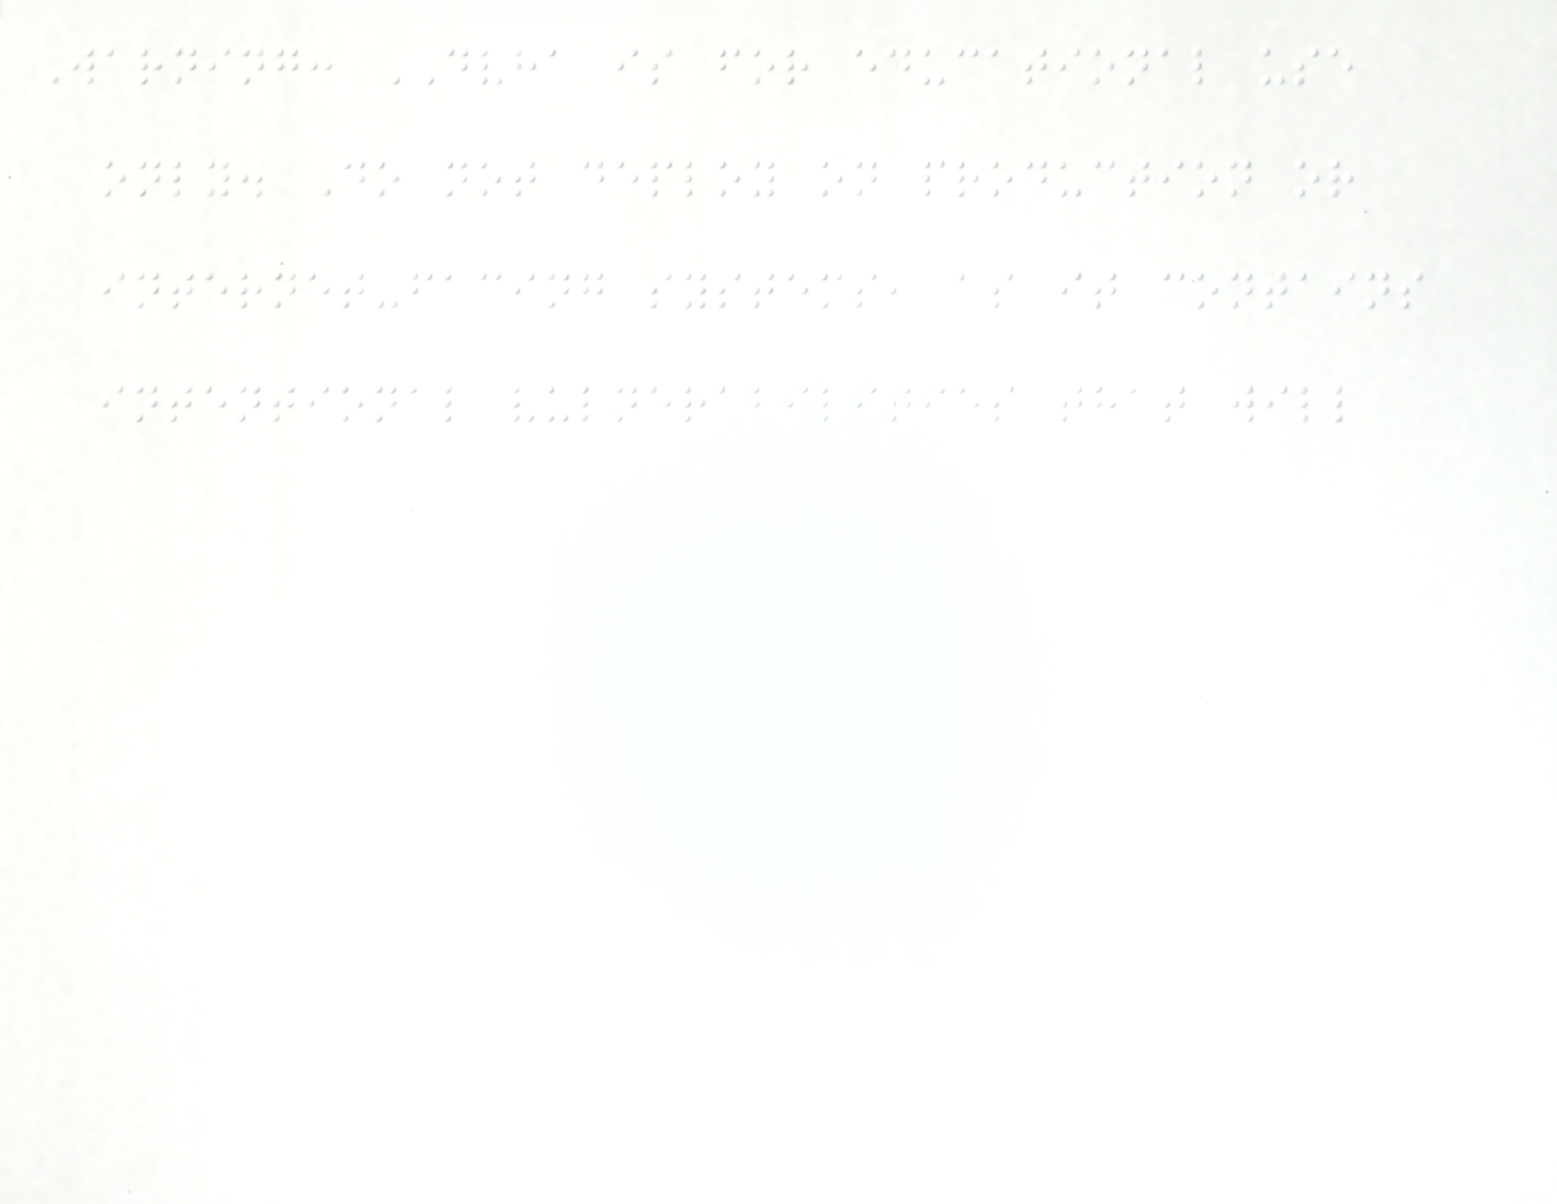Warning: DVHA is for educational use
only. Do not deploy on production or
internet-facing systems, as it contains
intentional vulnerabilities that will
